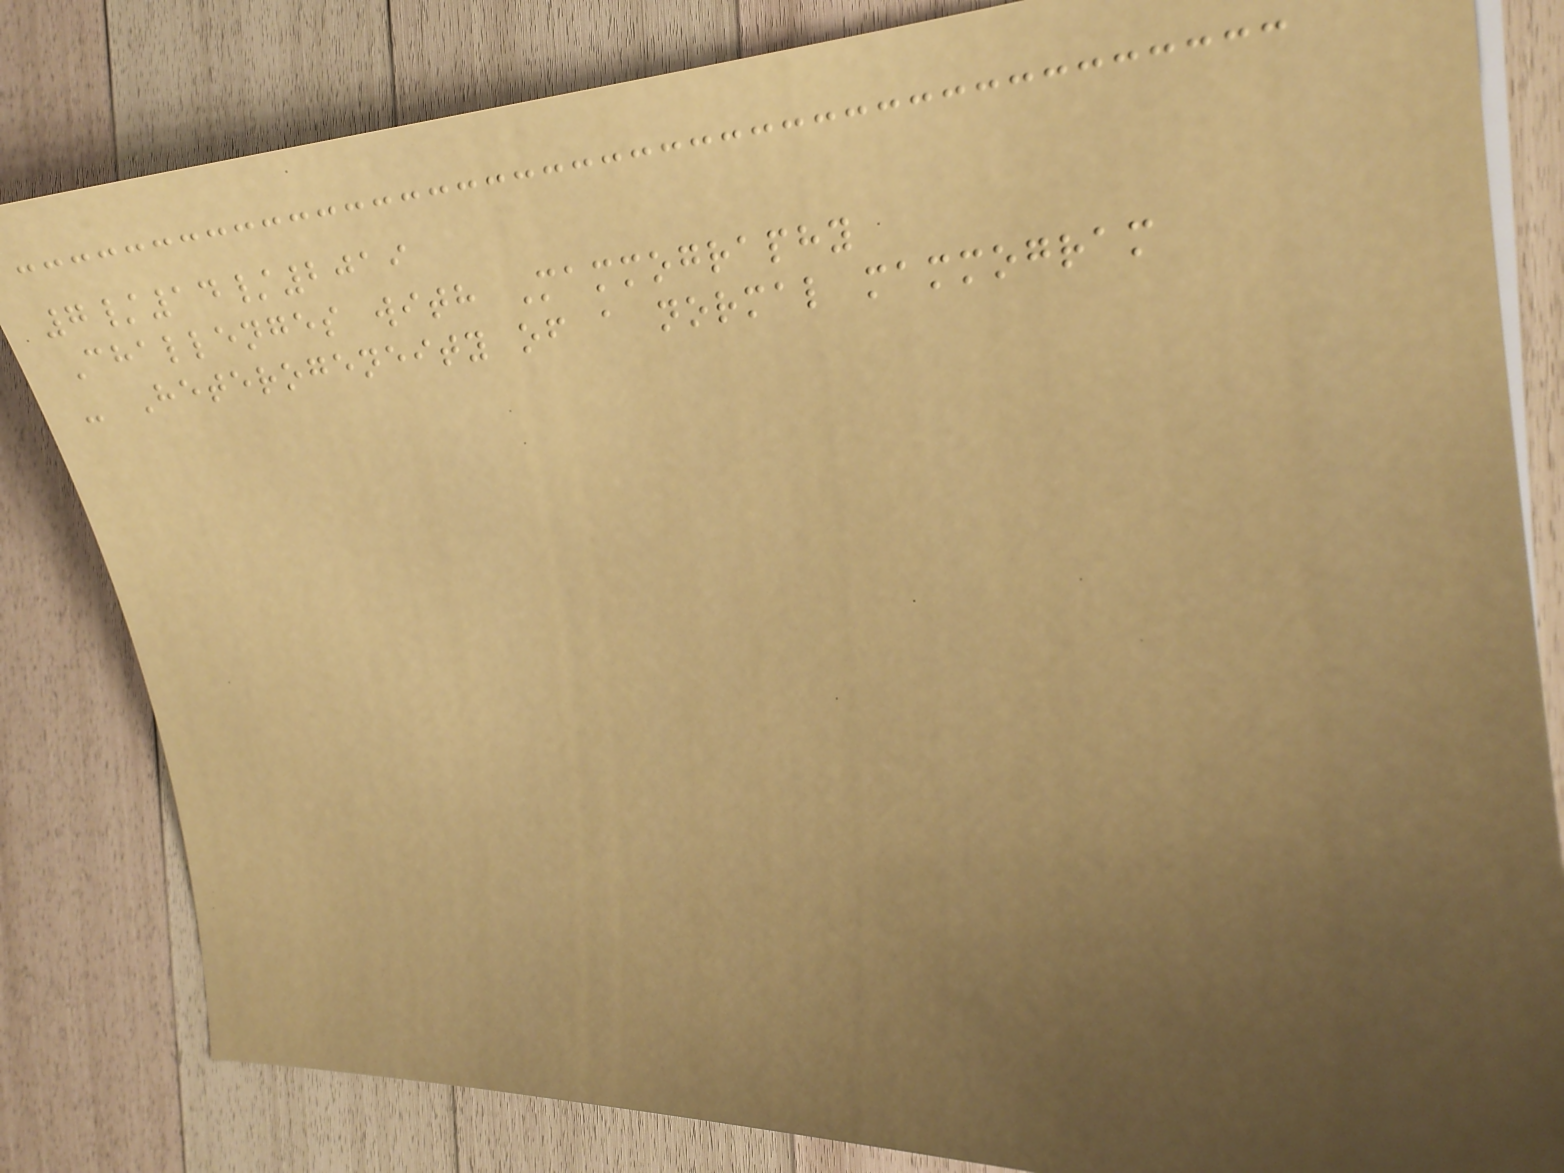7/14/2019
Challenges with Mammography
- Heterogeneity of a normal mammogram
